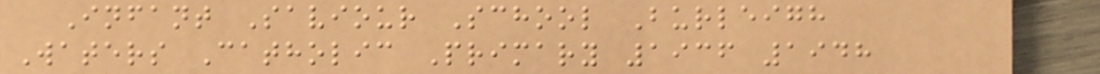Infant Saviour School Burleigh
Waters Catholic Primary 1936 1948
